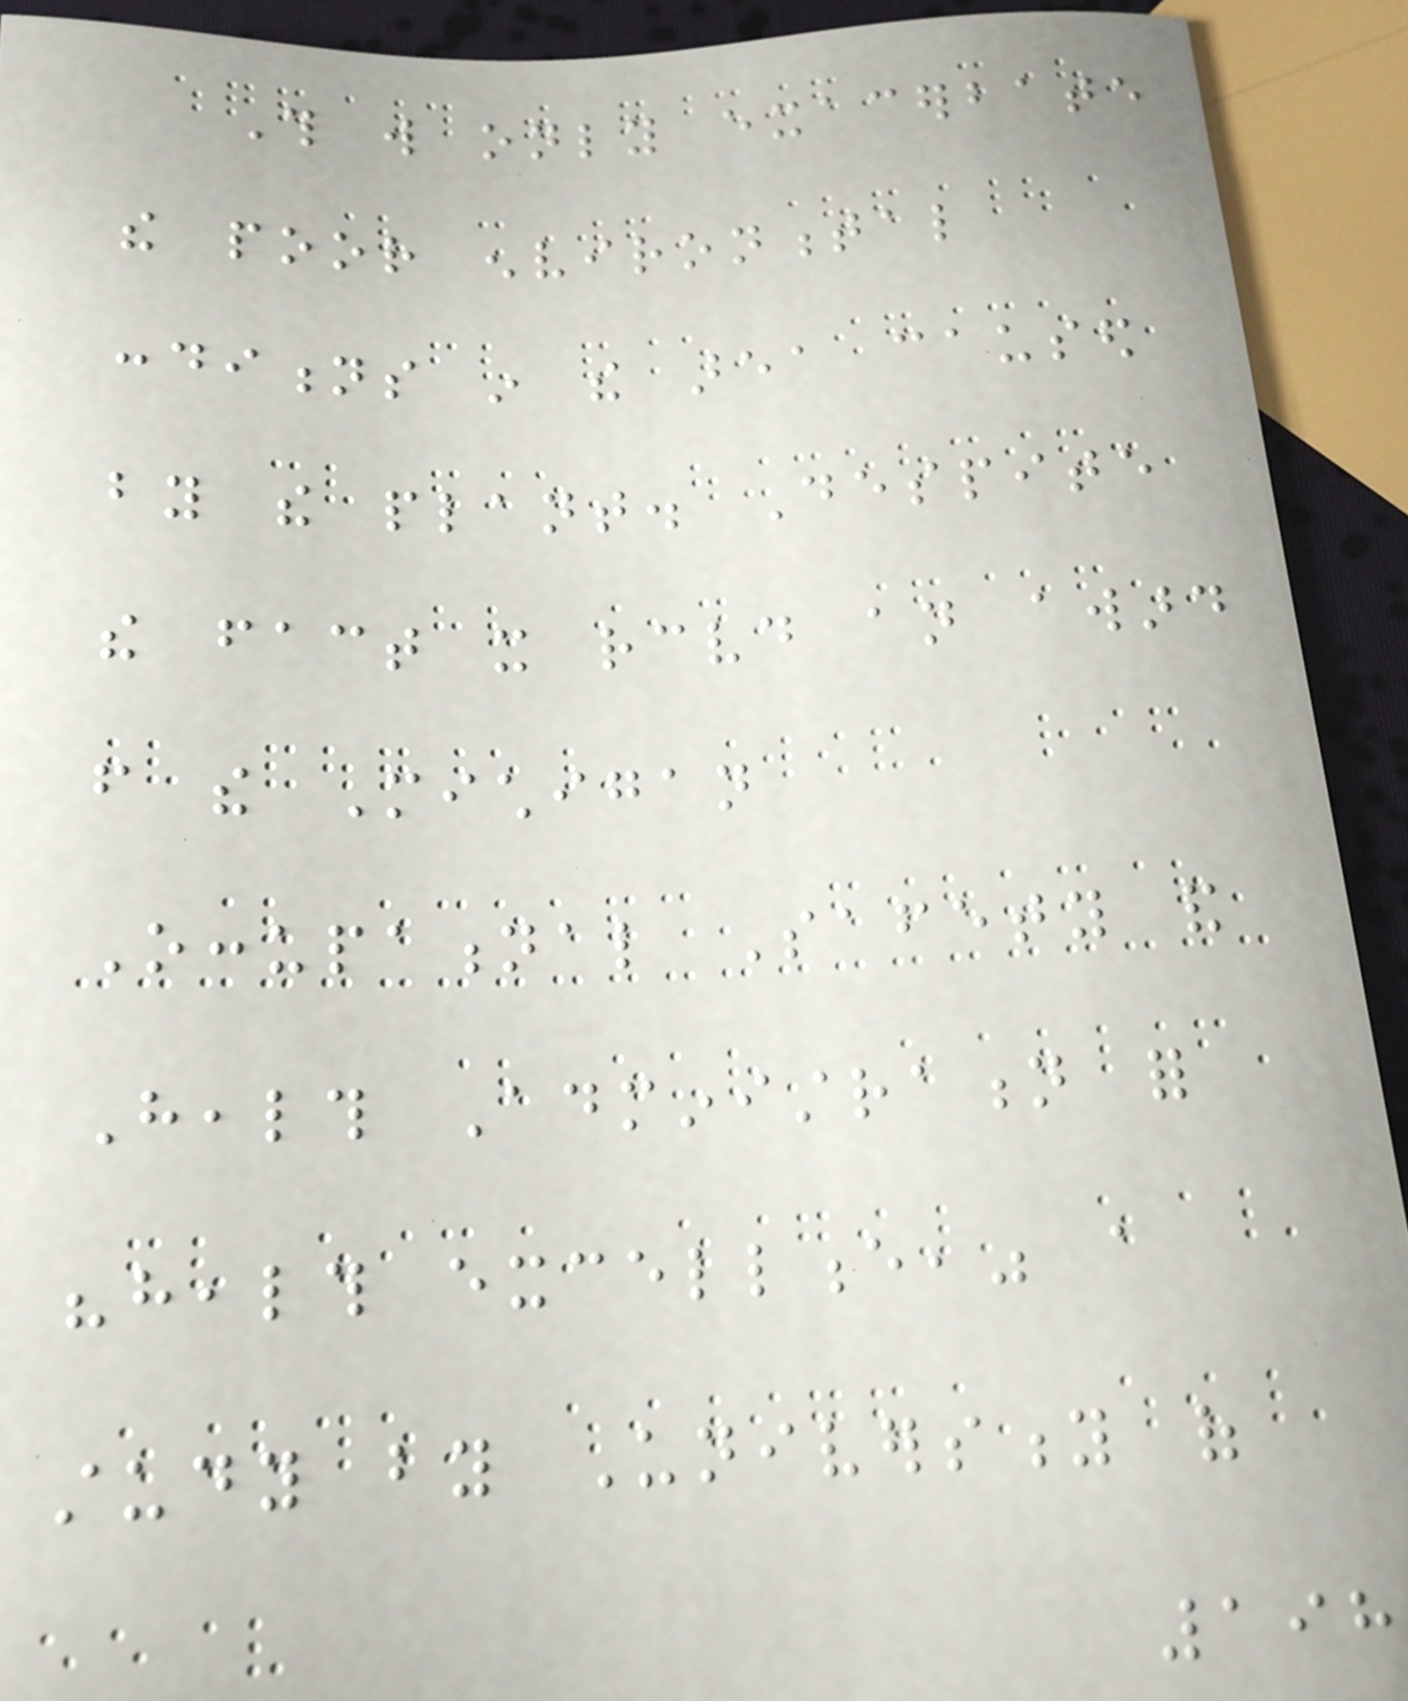This will only exacerbate
the poor environmental
conditions in the area caused
by the plant. Despite
the fact it received an award
from the Michigan
Occupational Safety and
Health Administration for
"health excellence," a
study by University of
198
